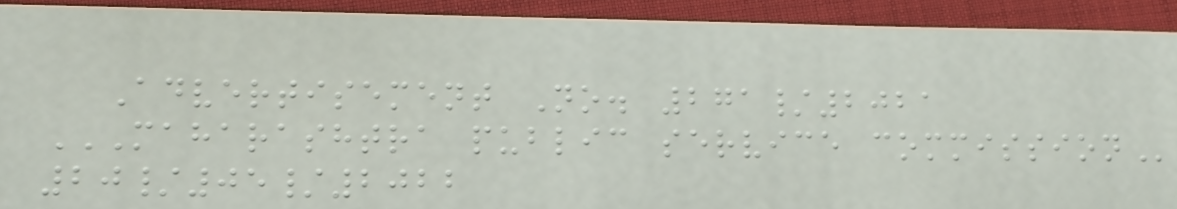Advertisement No. 271/2021
MAHARASHTRA PUBLIC SERVICE COMMISSION
20/05/2022
